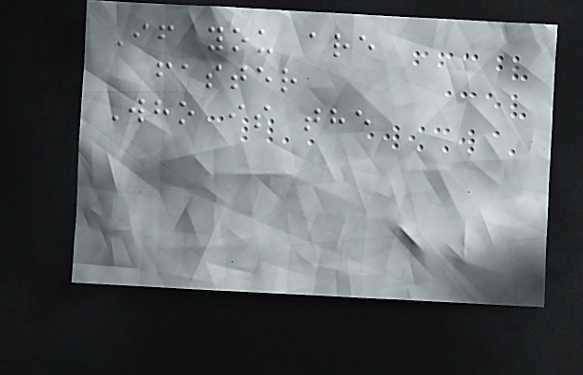If you are
faster
Who is the
